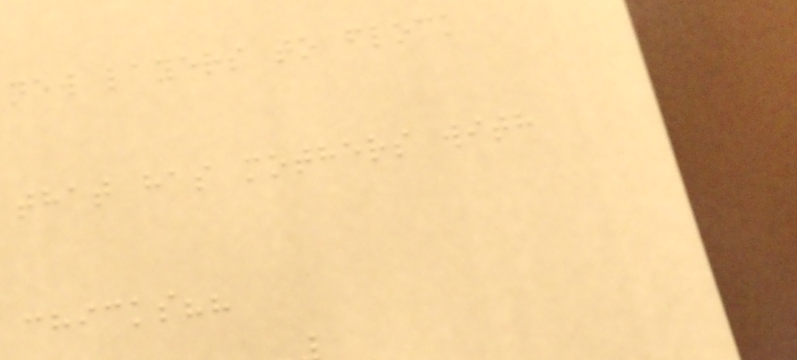new layers to flock
that has mothers with
chicks??
